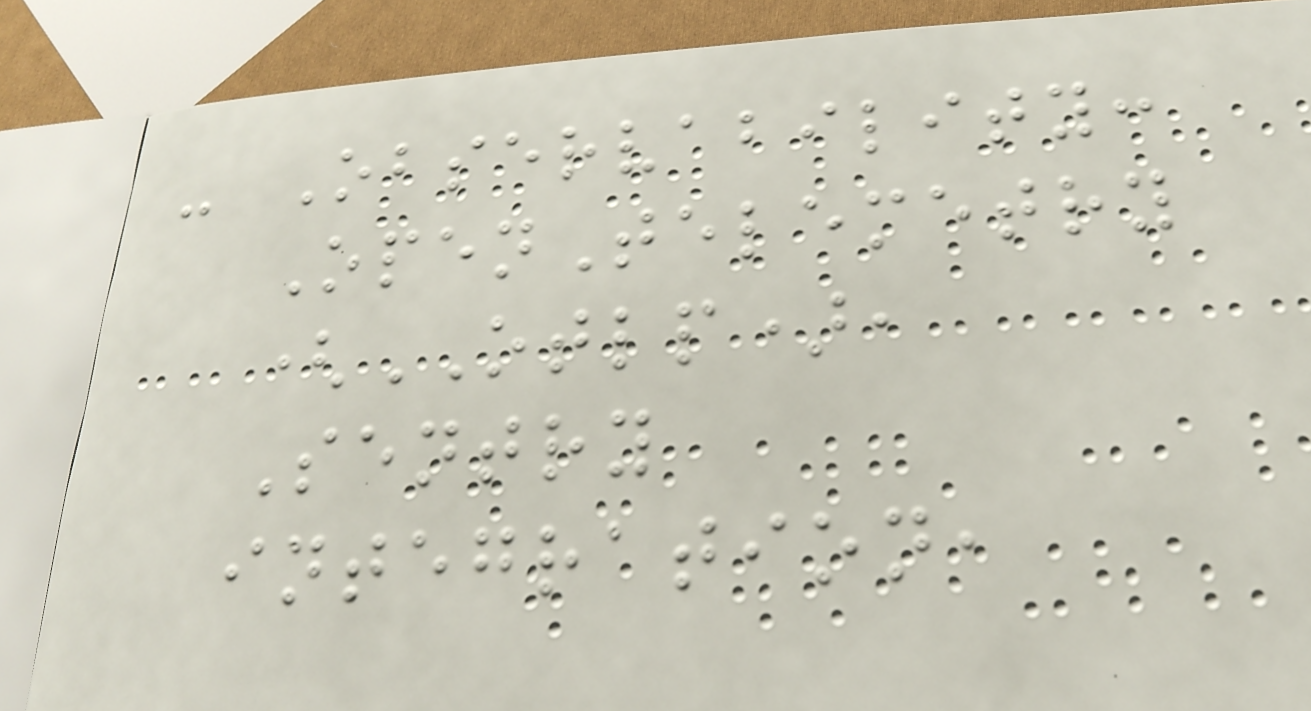- Observability:
OpenTelemetry
(OTLP),
Sentry
integration,
